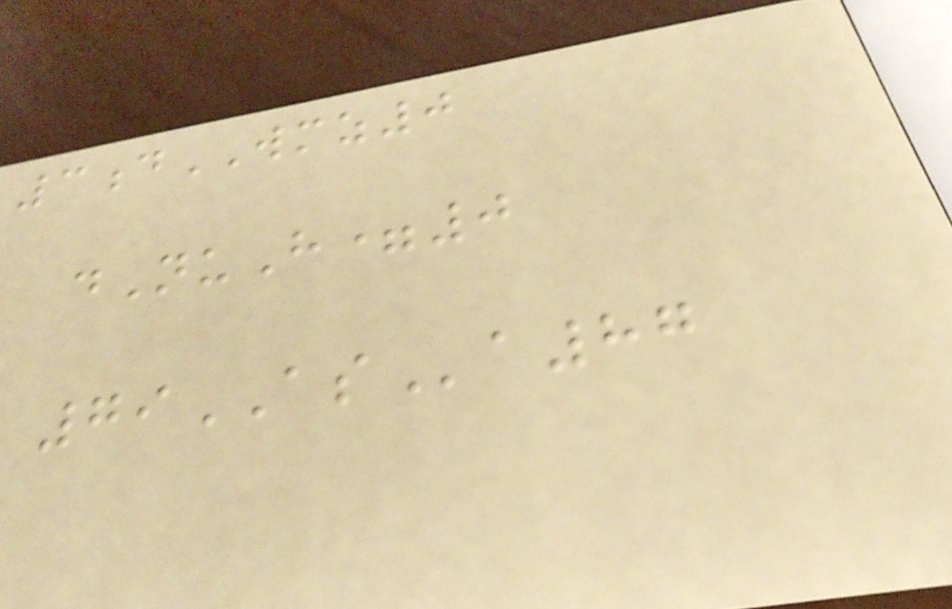3dWMZ0
dNuH=0
79ASa87
